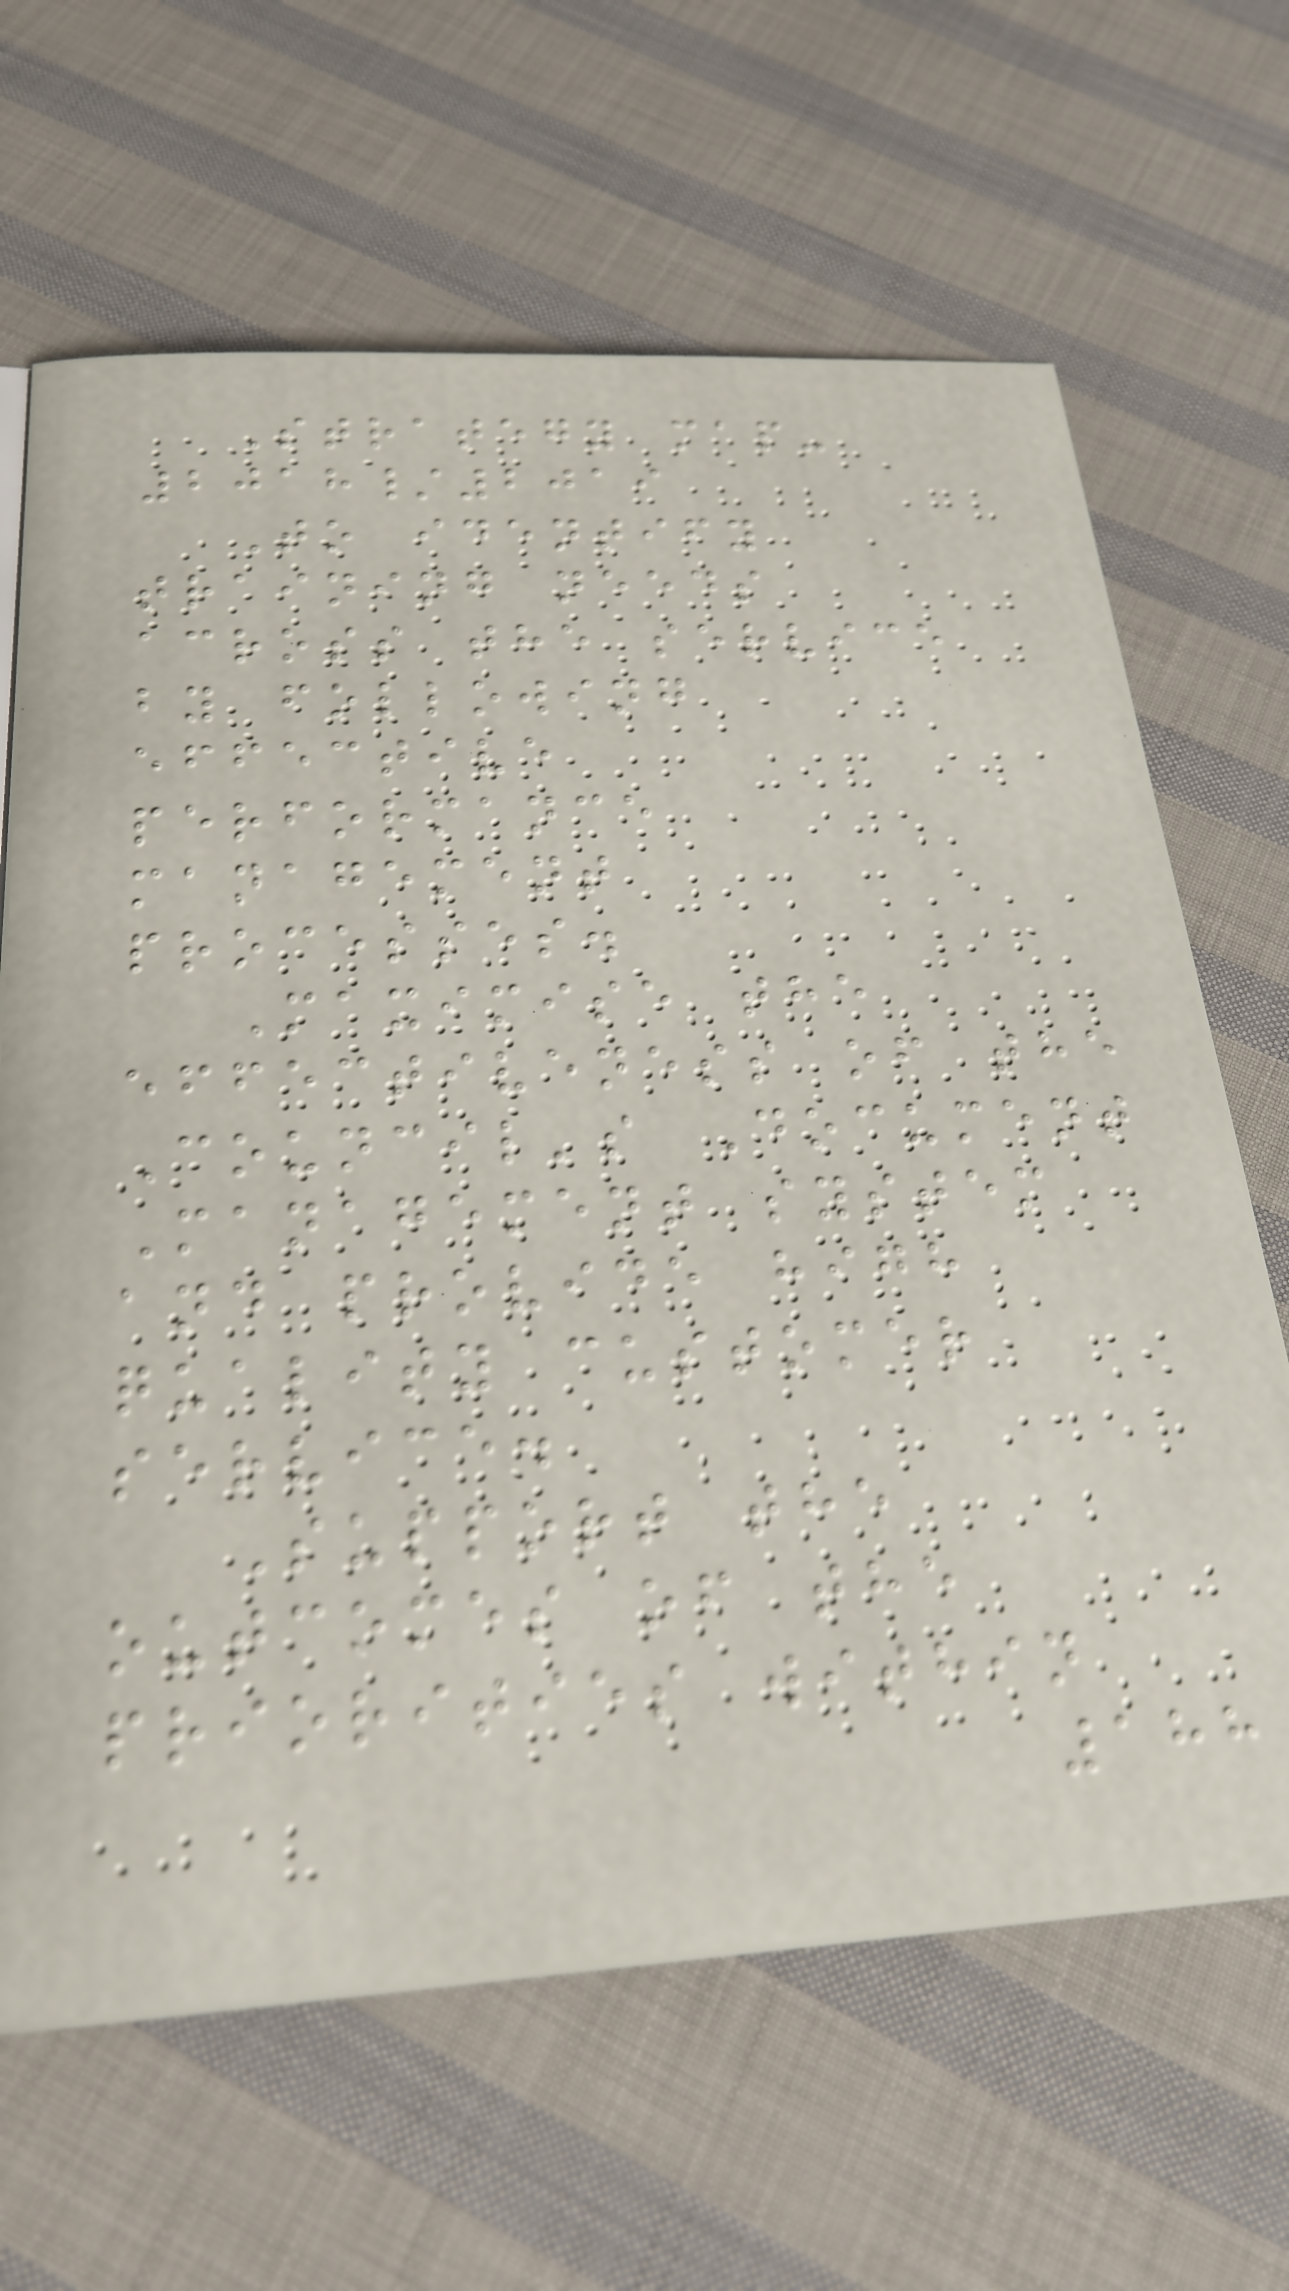Strategy map-
2018/2019
To identify
training needs
across the service
by following
effective
performance
management
processes.
Maximise the
effectiveness of the
Council's Document
Management system
and provide high
quality customer
service.
Support the
outcomes of the
priorities within
188
